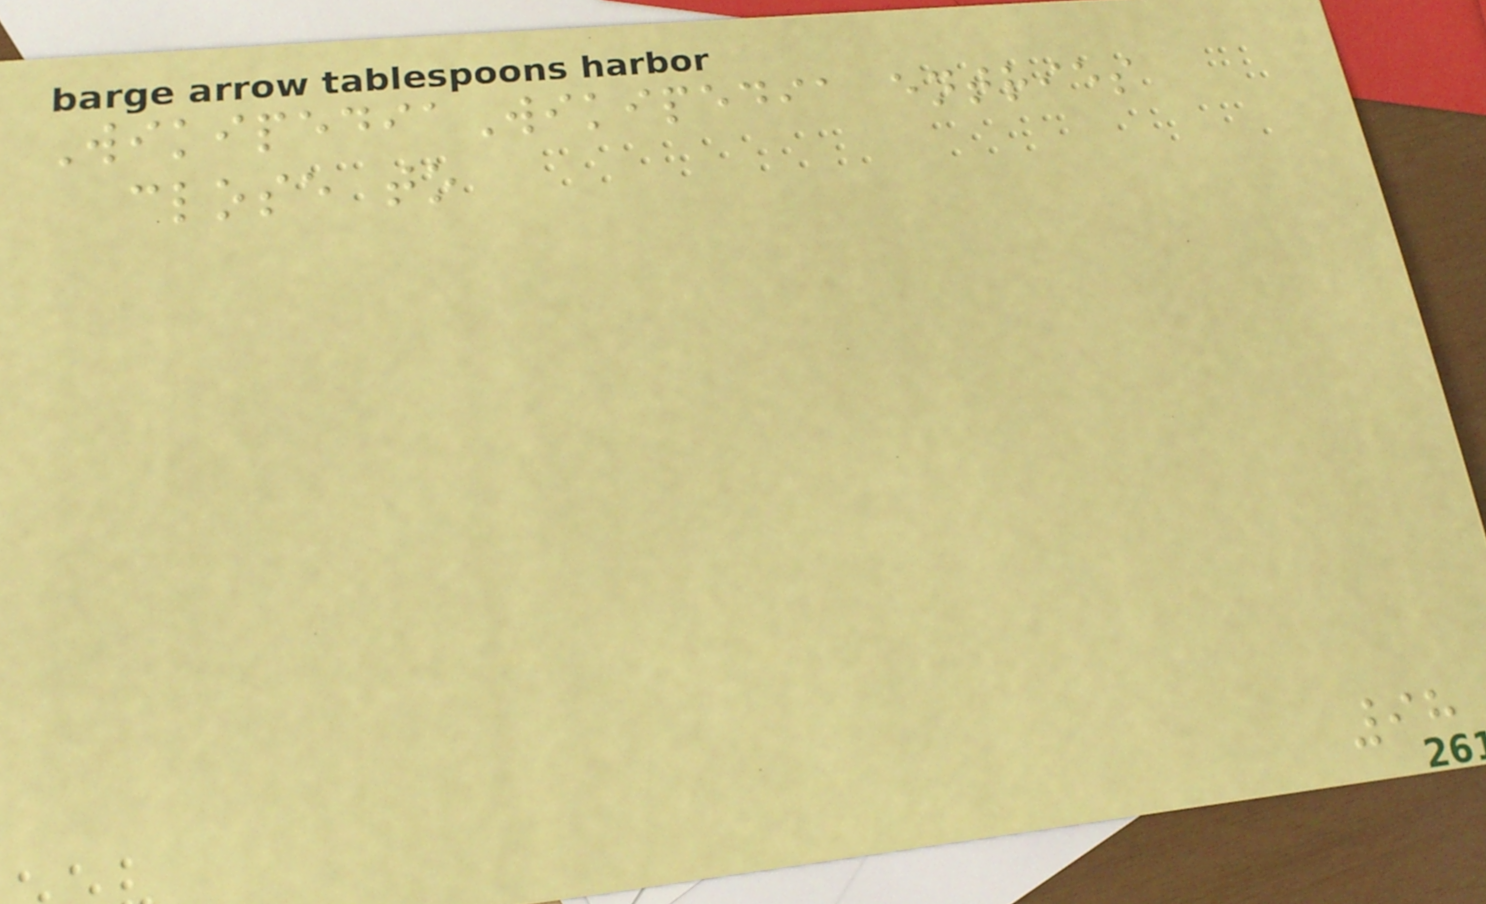WikipediaWikipedia entries
close to
98
